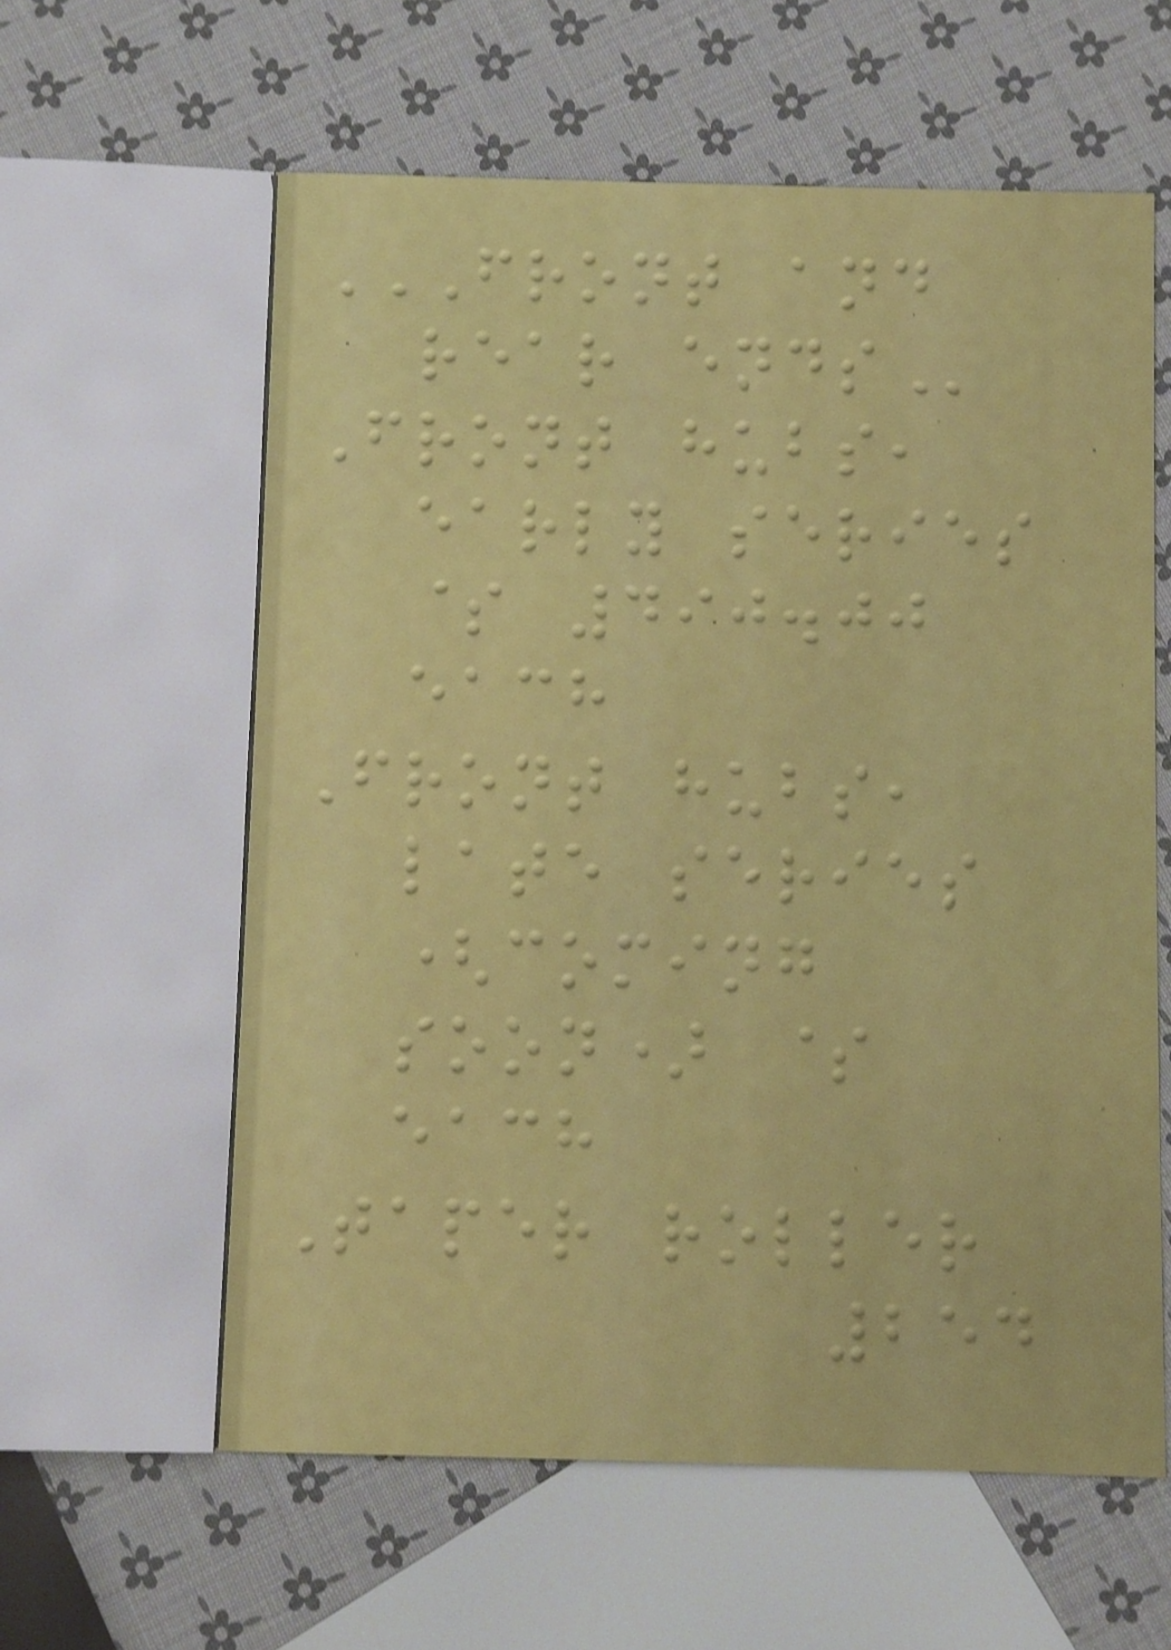FRONT AND
REAR ENDS
Front hubs,
early series
$ 490.00
each
Front hubs,
late series
(coming
soon) $
each
Taper roller
254
